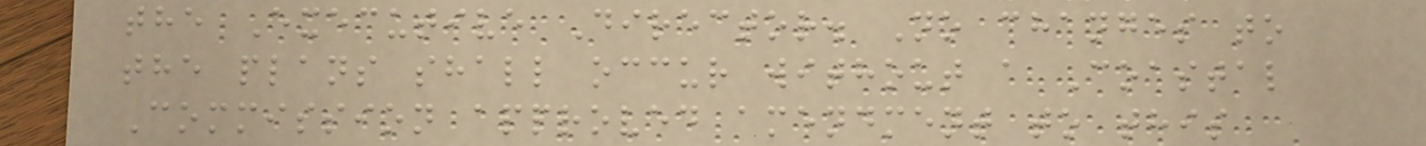the Executive Director. No changes to
the plans shall occur without a Coastal
Commission approved amendment to this
